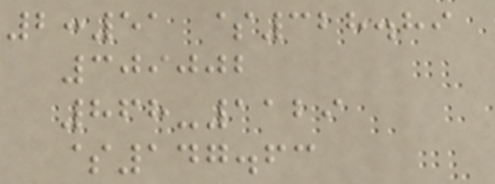2:51 $328.89
309002
868-1129
$147.63
